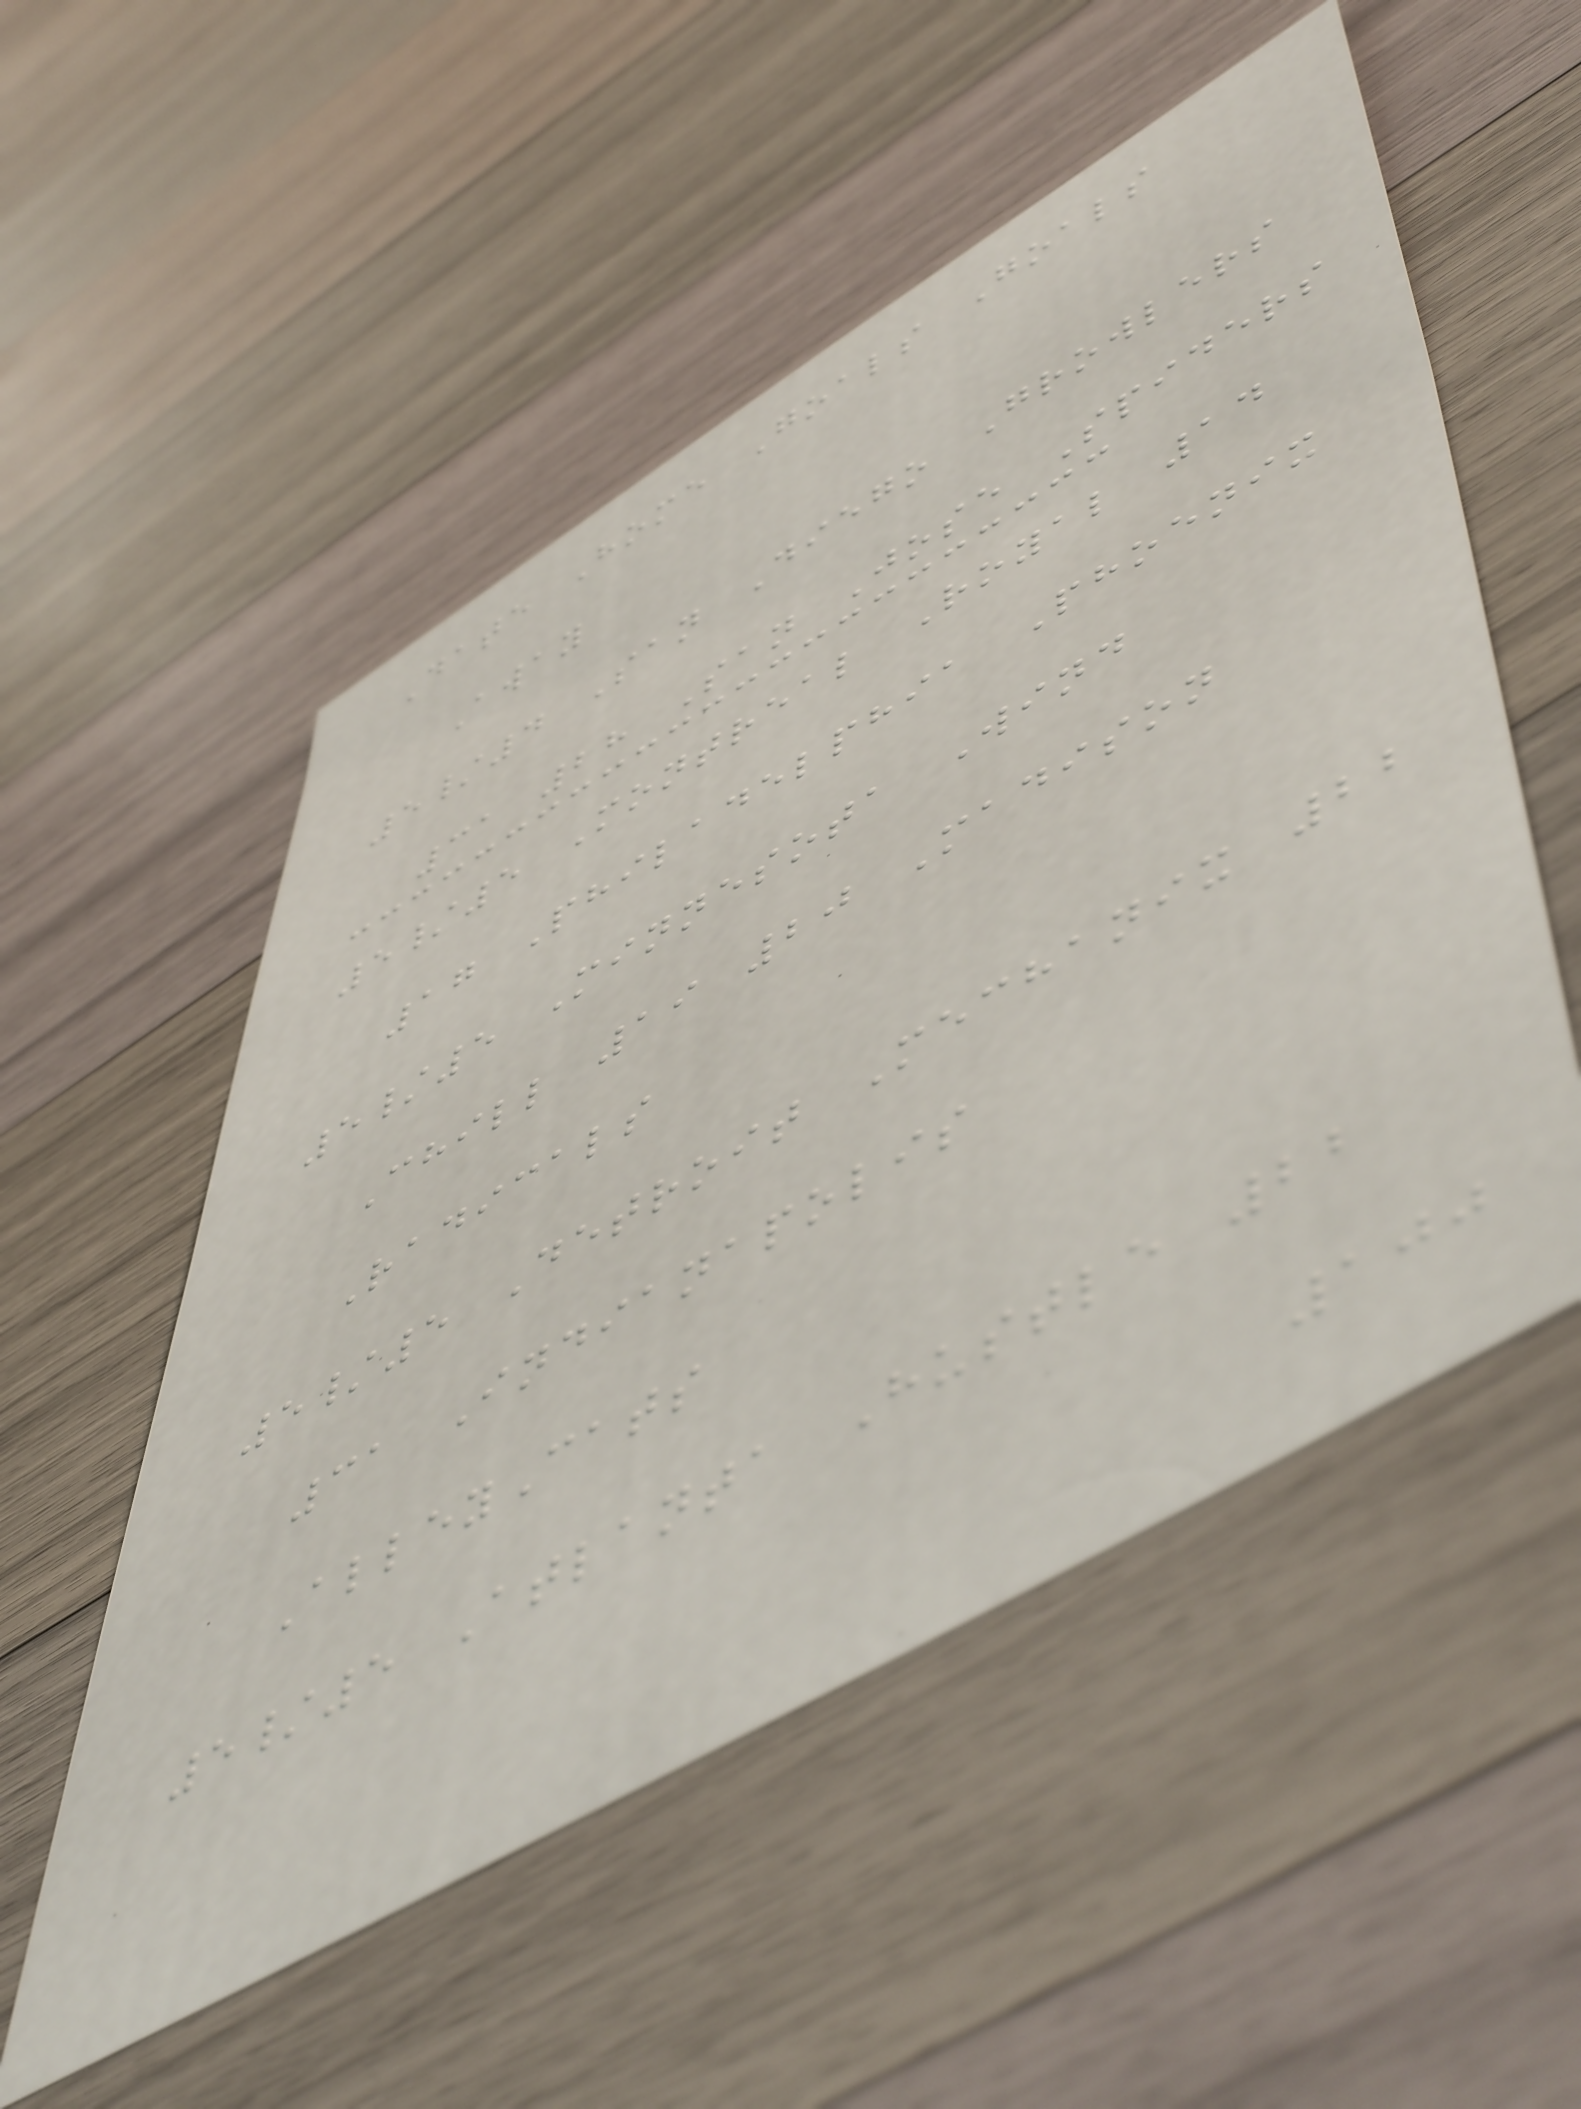Date Home Goals Goals
Away
5/4 San Diego Growlers
31 28 San Jose Spiders
5/5 Montreal Royal 14
17 Philadelphia Phoenix
5/5 Minnesota Wind
Chill 19 20 Madison
Radicals
5/5 Detroit Mechanix 22
31 Indianapolis
AlleyCats
5/5 Atlanta Hustle 22
100
